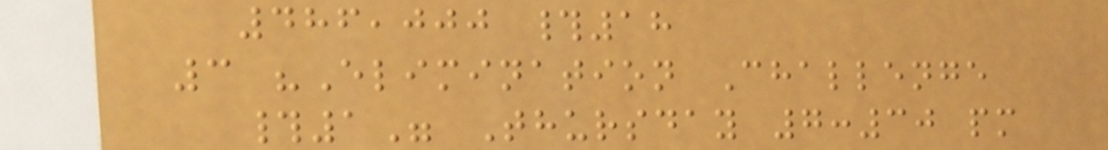486,000 #18
3 "Elimination Challenge
#1" Thursday 7:30 pm
